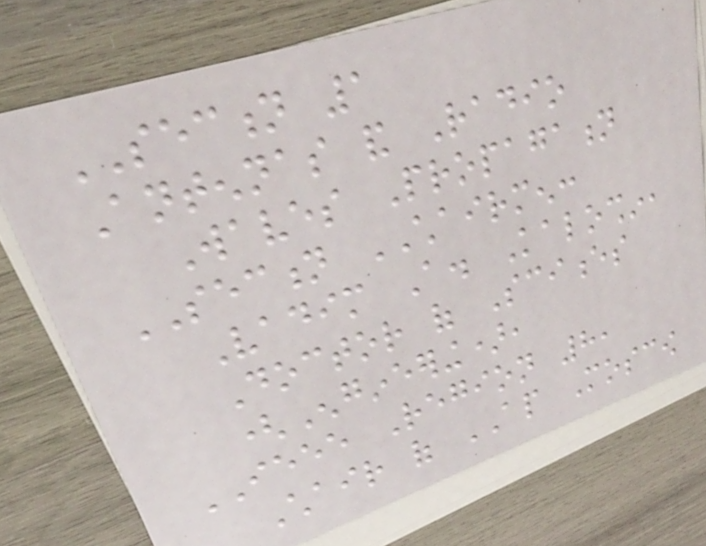SECTION 1
Antennas and Radio
Waves Propagation
SECTION CHAIRMEN:
Vadim A. Kaloshin,
Doctor of Sciences
(Engineering),
IEEE Region 8,
Chair of AP Moscow
